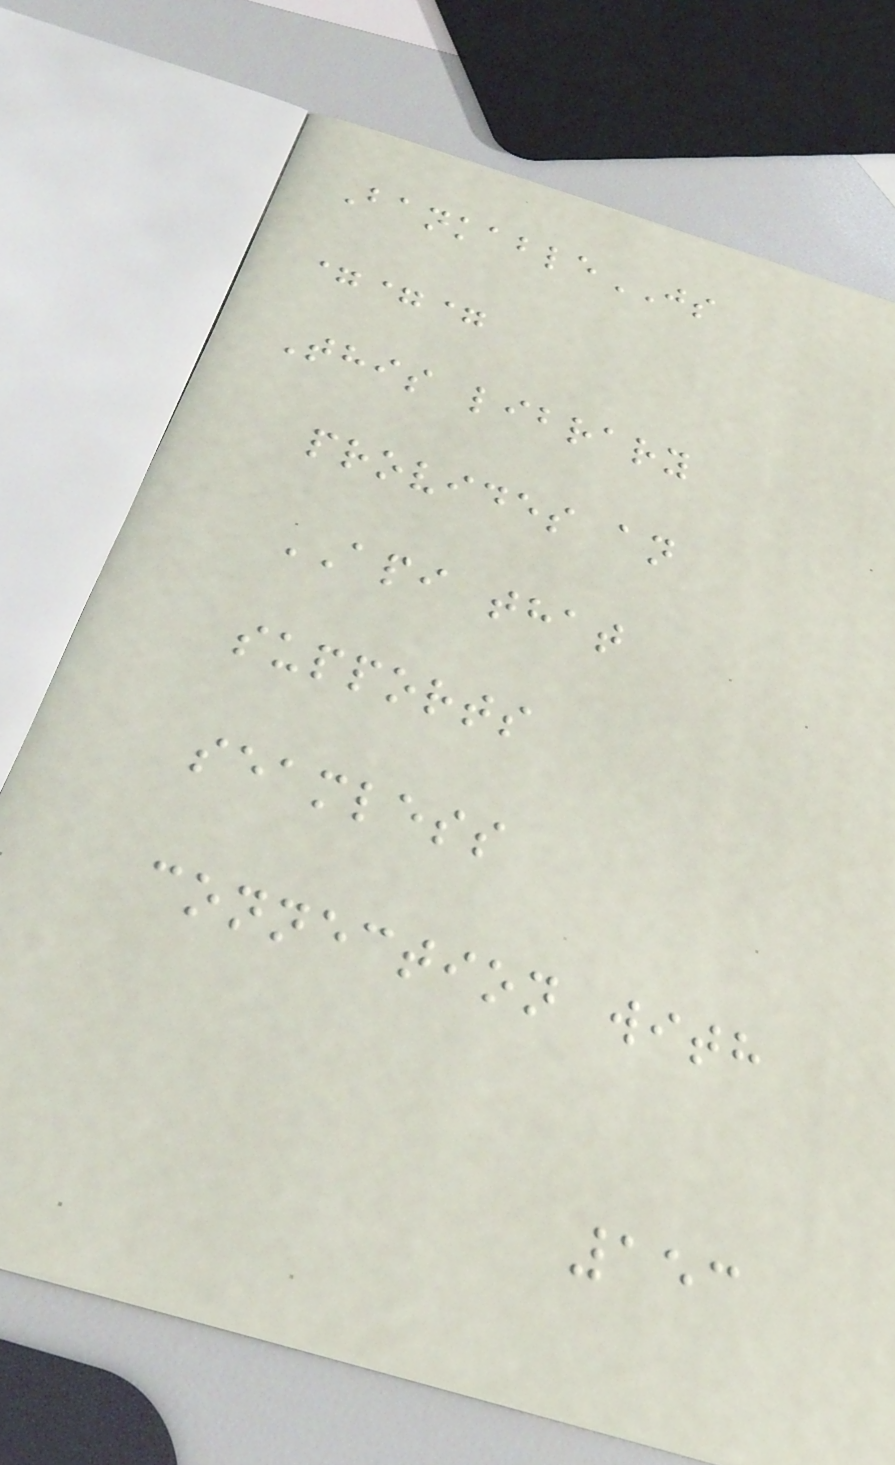BankableJS
===
This library
provides an
API that
supports
seamless
connection with
153
